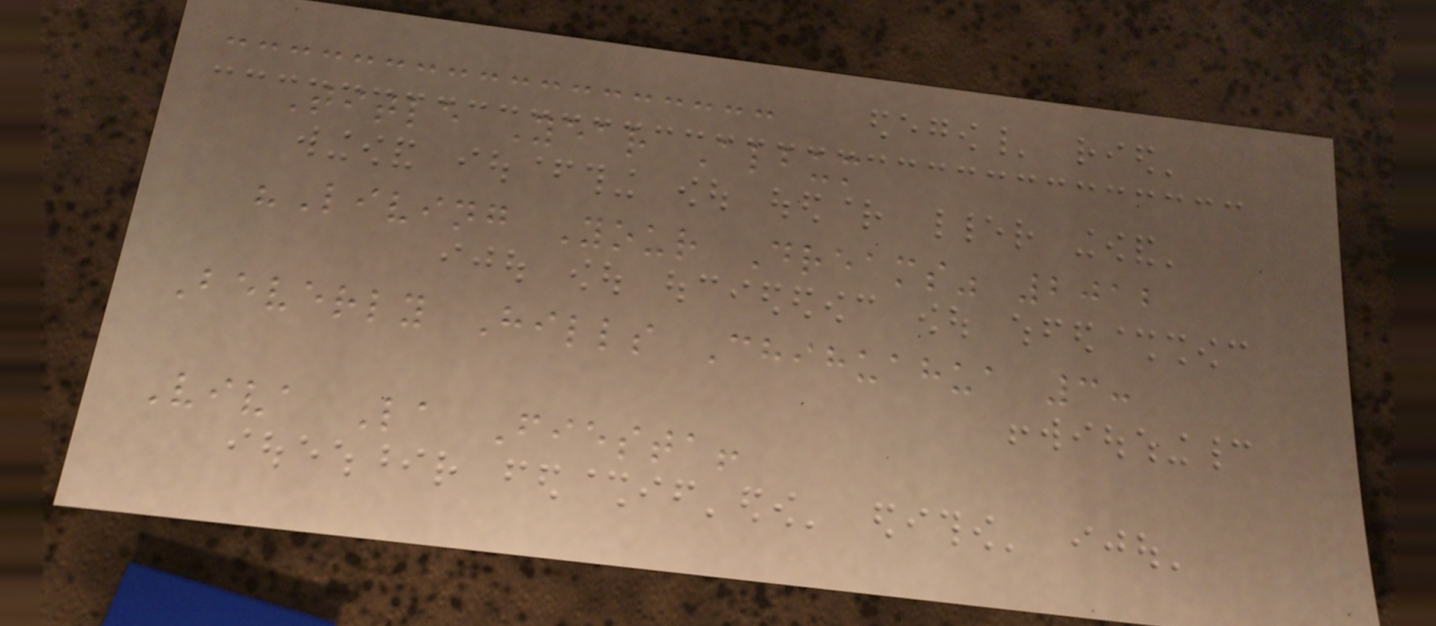Title Year Album
"Living Your Dreams" 2012
Beverly Hills Chihuahua 3:
Viva La Fiesta!
